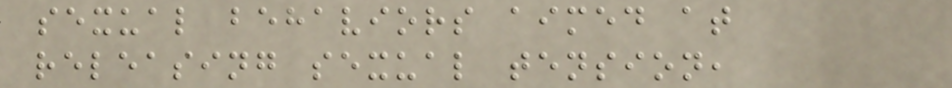sexual behaviors aimed at
releasing sexual tension,
